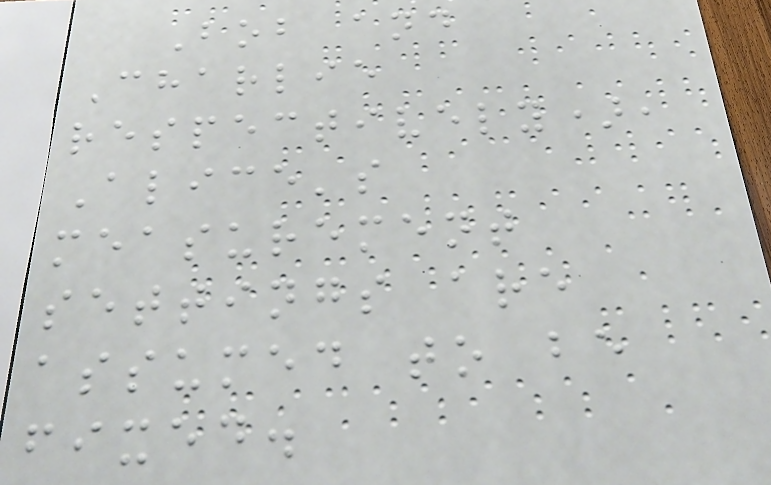Bob and
Charlie
respectively),
Alice's
measurement
settings are
assumed to be
fixed.
